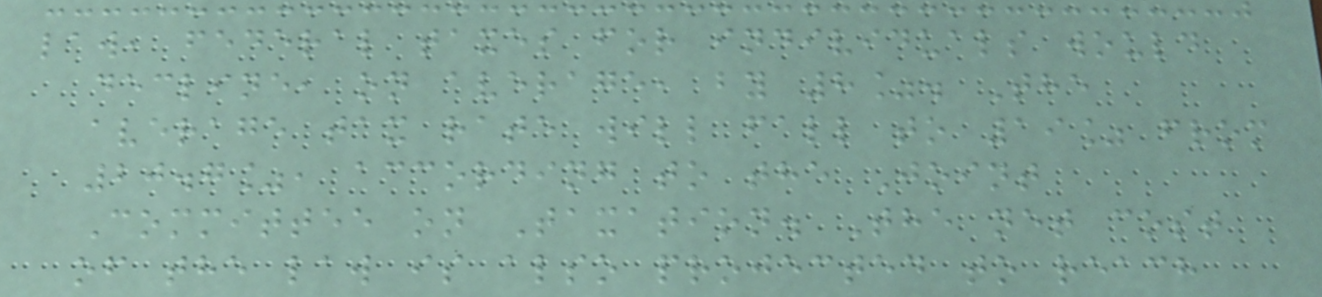law, federal taxes for individuals would
decline, on average, by 8%. The
average tax rate will fall to 19% from
20.7%, according to the Joint
Committee on Taxation. The net cost
of the law is also projected to reach
